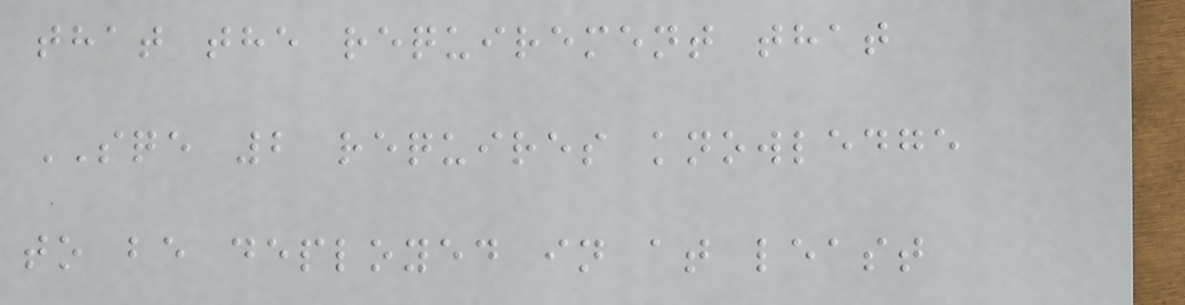that the requirement that
SQE 2 requires knowledge
to be deployed in at least
